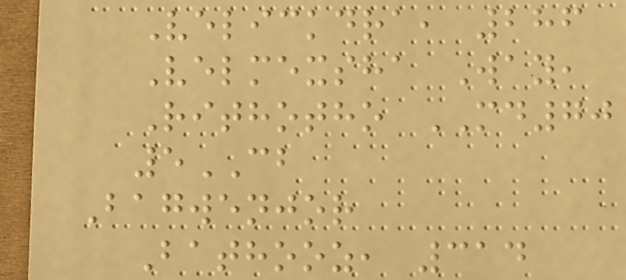Velickdra, 286
Velmexsha Way,
Rithotho MD70
5CB
Bagwenjor
Bathooz, 314
